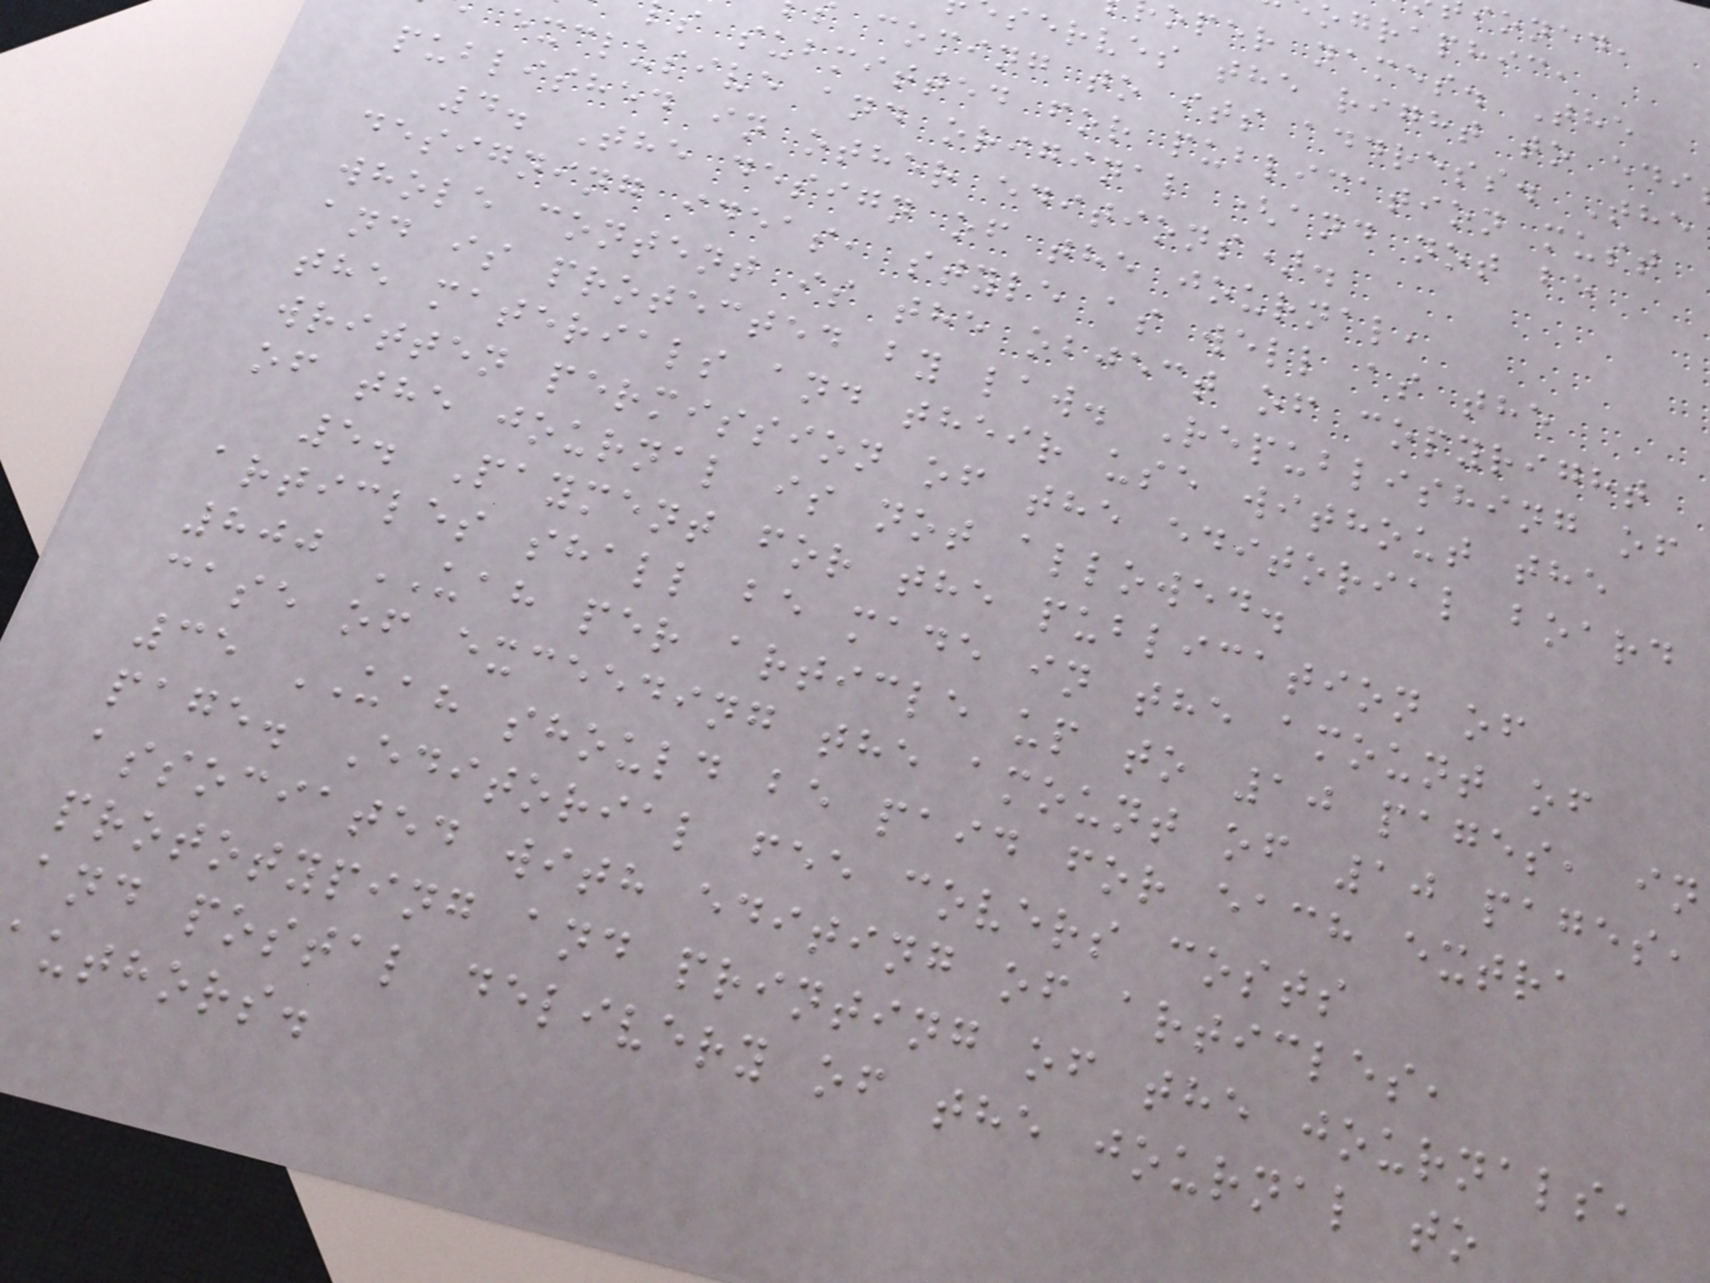oper names. The
serves the right to edi
coming to its address. The
s submitted for publication must
exclusive and original (and not be
published in other editions).
4. The design of the journal,
designing ideas, style as well as the
whole content is the object of copyright
and is protected by law. Republishing of
the materials and their use without the
written permission of the editorial board
of the journal is not allowed.
5. Payment for the publication of
articles shall be made in the amount of
800 UAH per article up to 10 pages, in
case of exceeding the amount of 10 pages,
35 UAH should be paid for each extra
page. Editorial fee covers costs
associated with editing of articles,
prototyping and printing of the journals,
and postal delivery of the journal to
uthors.
